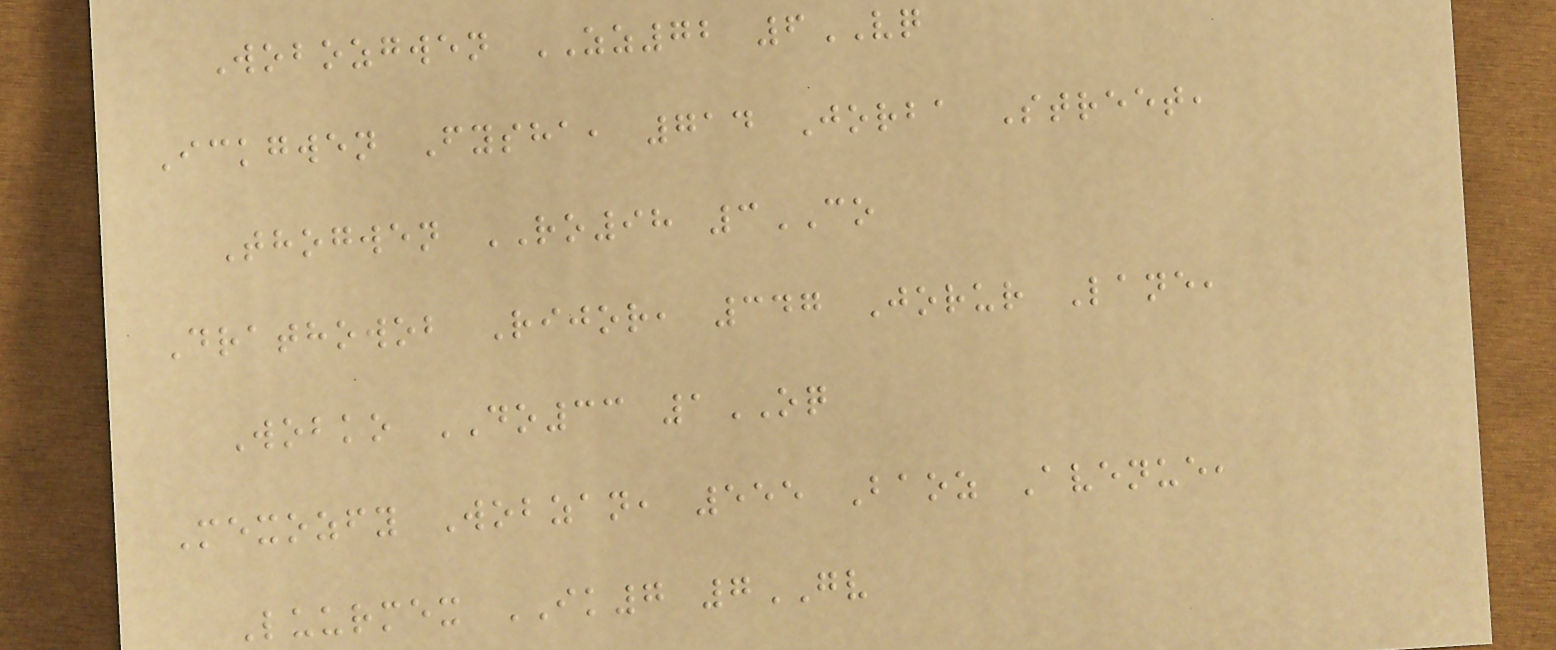Wobozgwen ZZ72 6VQ
Ickgwen Fysha, 714 Jorba Street,
Thogwen RO98 3CO
Drathowob Rijor, 347 Jorur Lane,
Wobko DO33 1OQ
Mexozfy Wobzan, 555 Baoz Avenue,
Luurmex IK7 7GV
